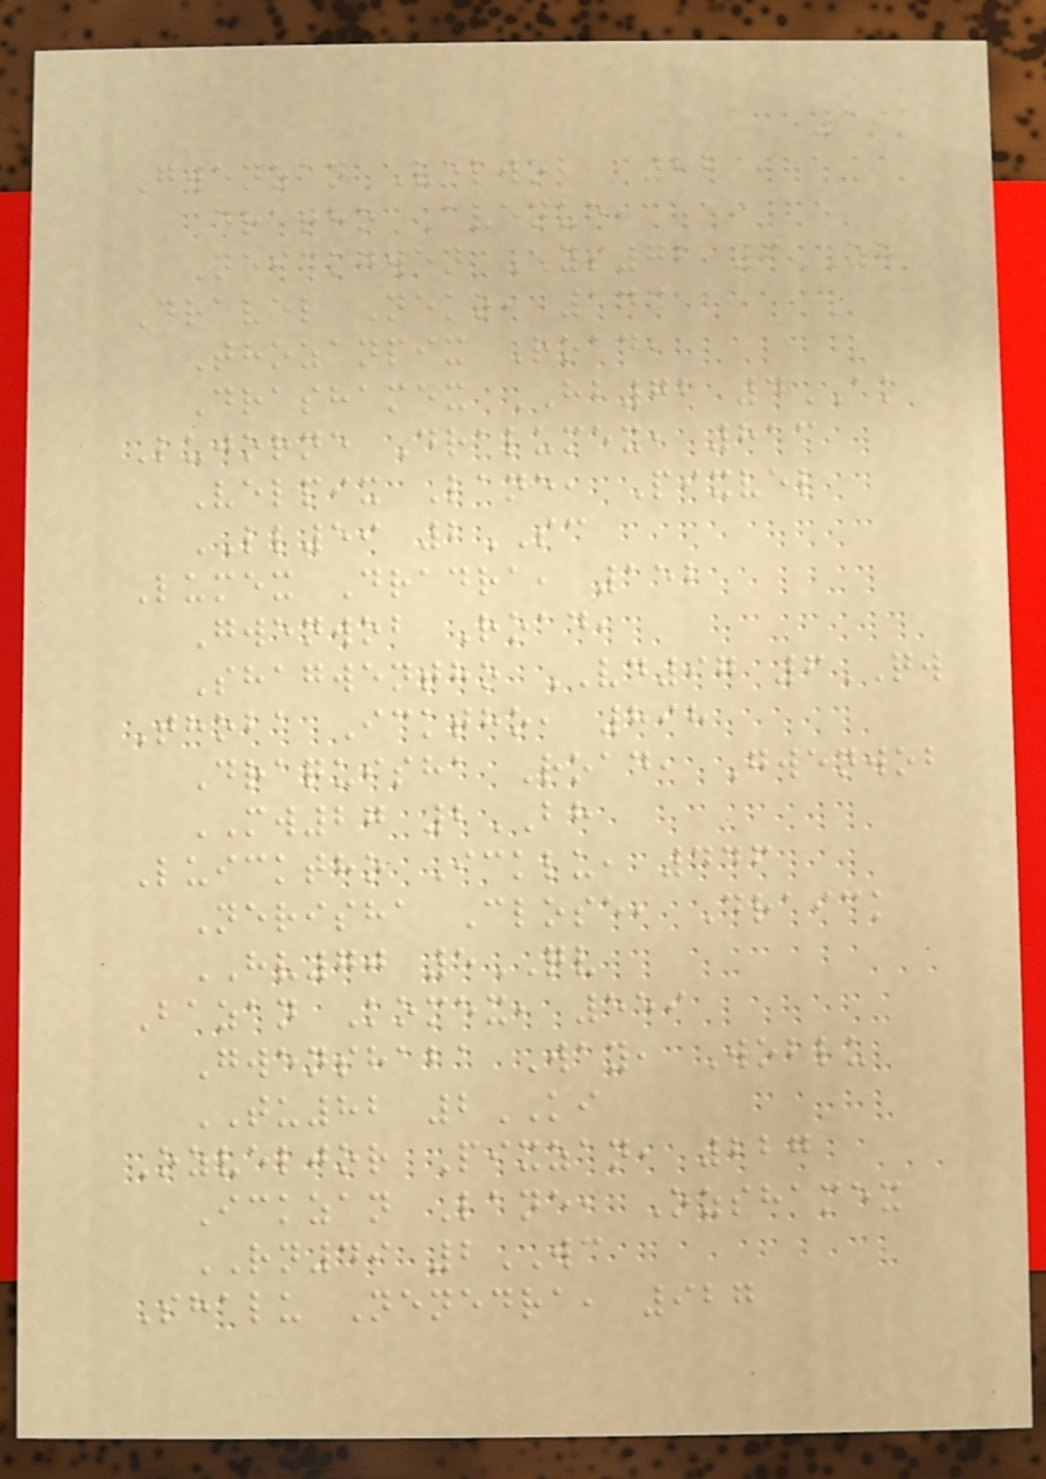191
Gwenzan Velwob, 28
Dratho Avenue,
Neickgwen YS72 6ZH
Dravel Neko, 143
Thozanpix Road,
Drashamex HB72 4AK
Lujorne Dralumex, 813
Velpix Lane, Pixvel
LL59 2SC
Lumex Dradra, 152
Gwenwob Road,
Shagwentho VD97 6QW
Thoba Icktho, 898
Draquisha Road, Gwenwob
MW27 2BH
Luicktho Icklu, 446
Nerisha Close, Draick
HV70 5QV
Bazan Komex, 559
Gwenshaba Way, Woblu
TU82 2KI
Ozveljor Pixzan, 227
Ickzan Lane, Ozshamex
RN49 2WC
Shalu Nenedra, 927
